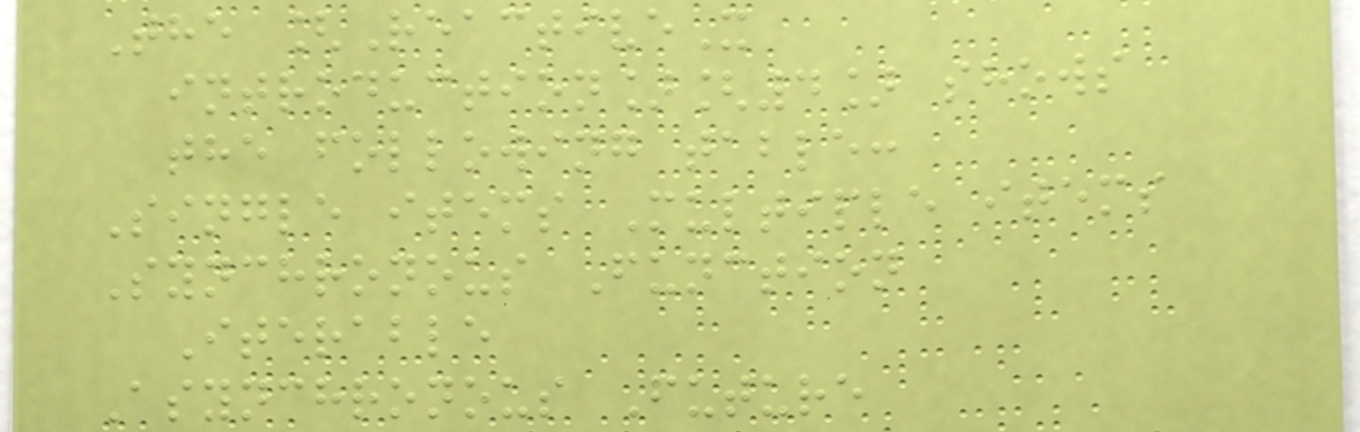The [ReactiveX
introduction][4] shows
the following table:
Single items Multiple items
Synchronous Function
Iterable
Asynchronous Future
